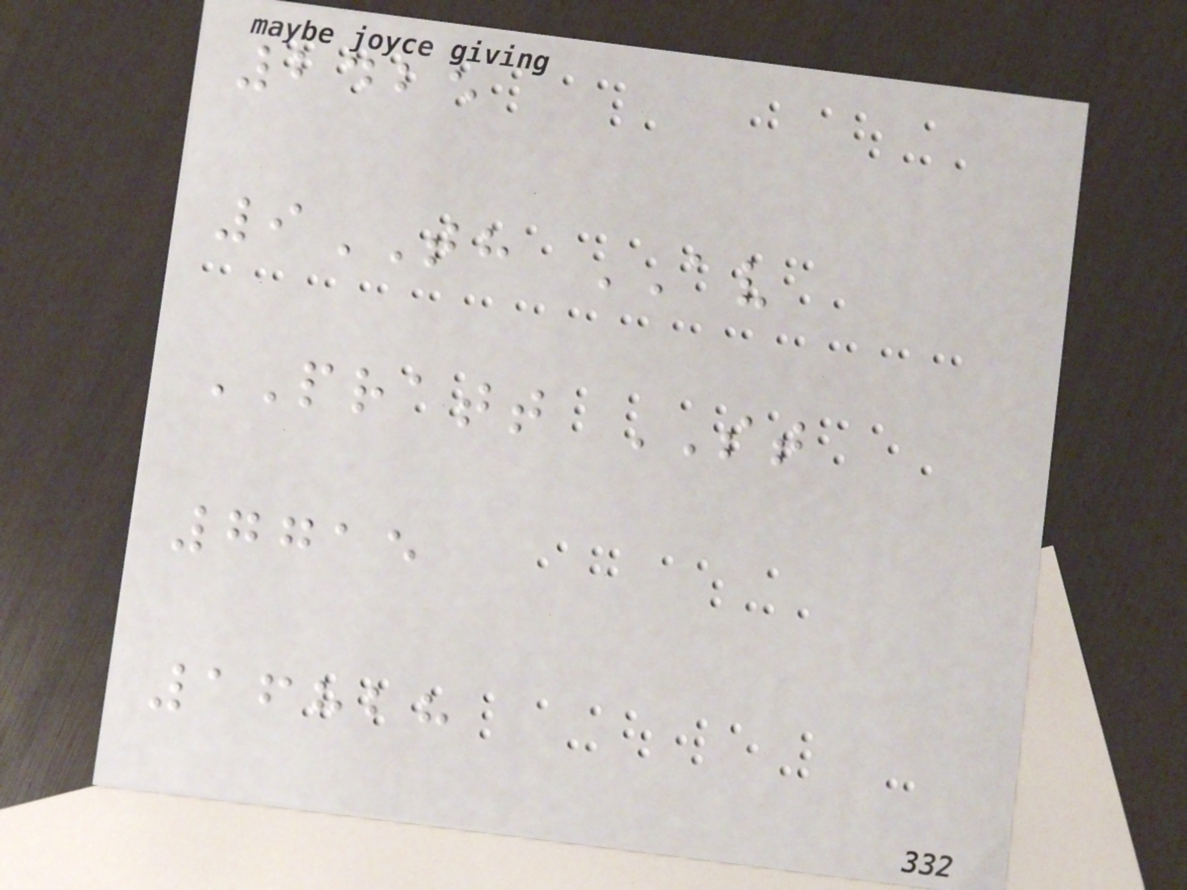2425
9TH AV
PRATT ST
7715
16828
